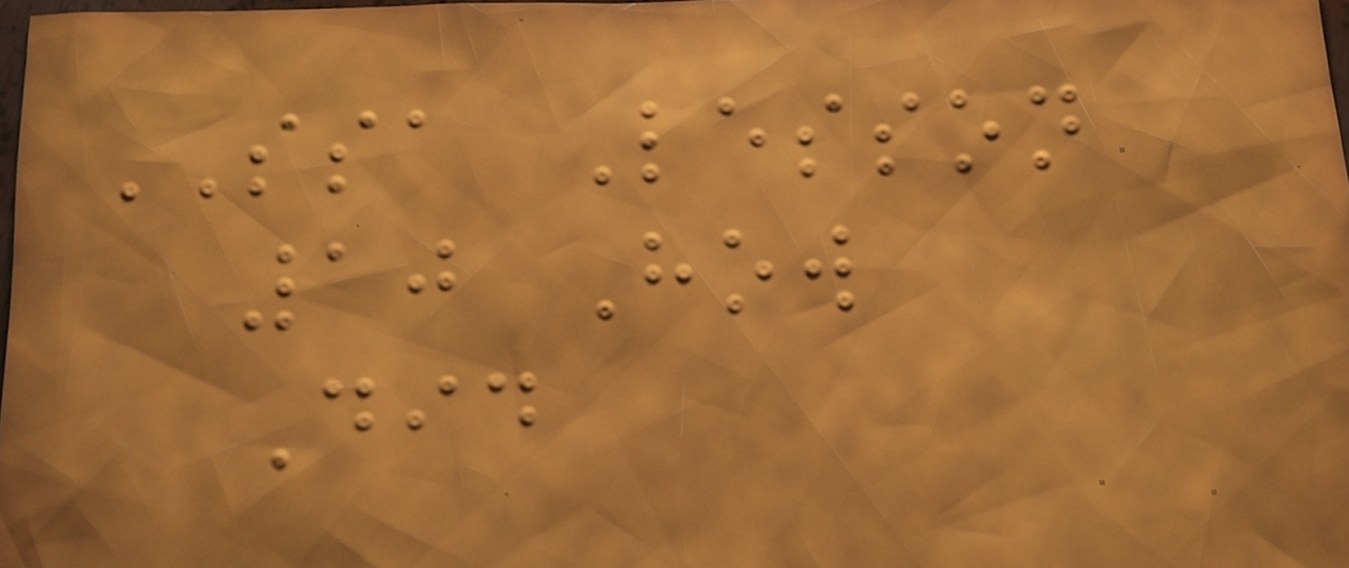SSA Lesson
10 How
Did
